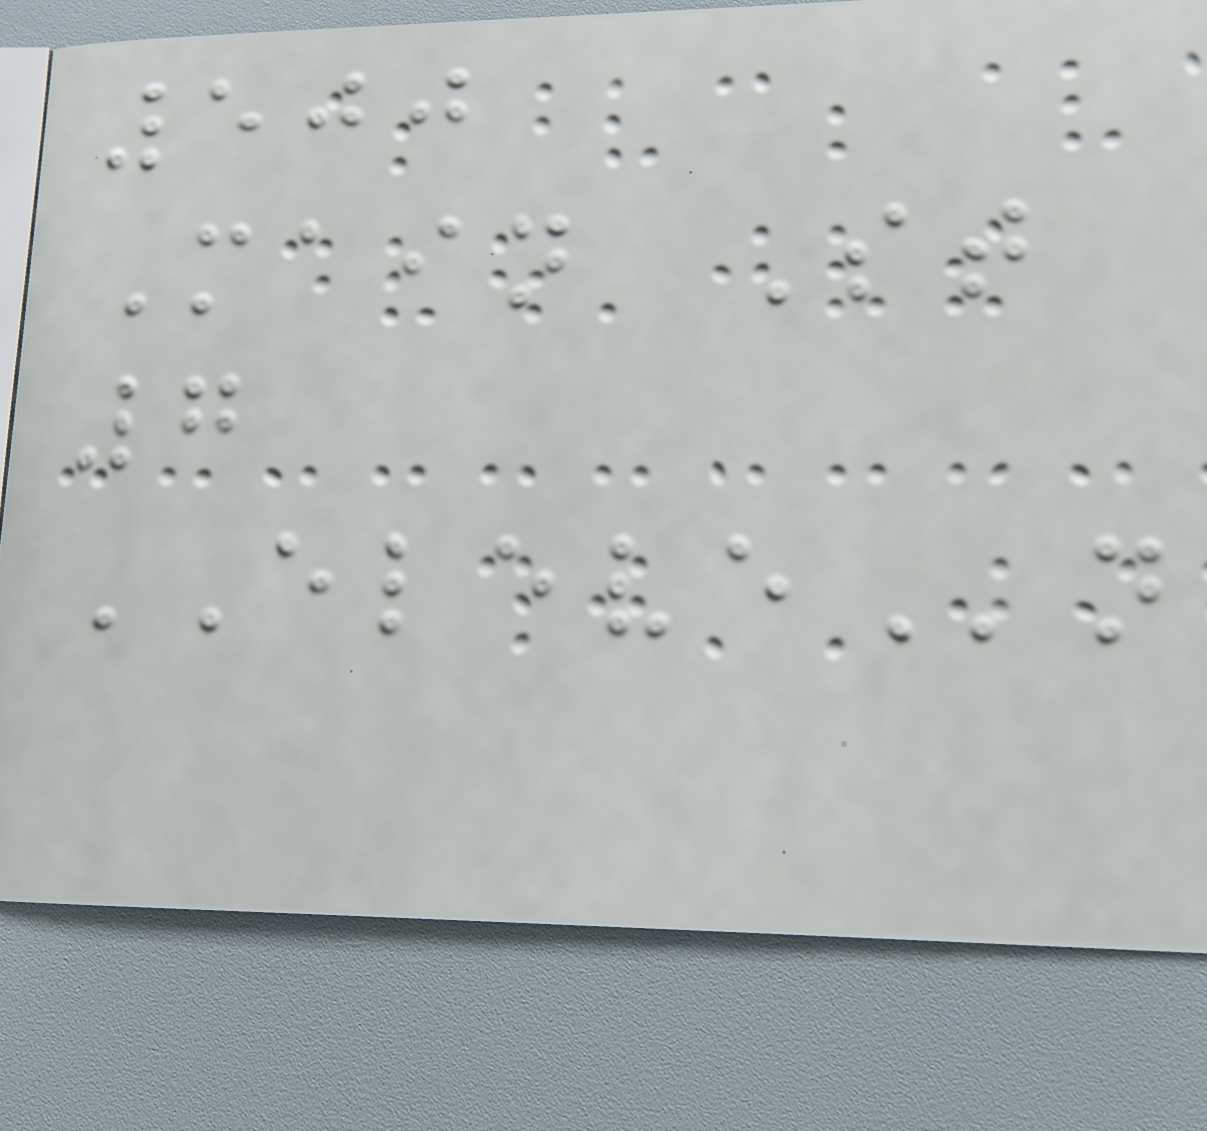500
Main St
7
ELEVEn
